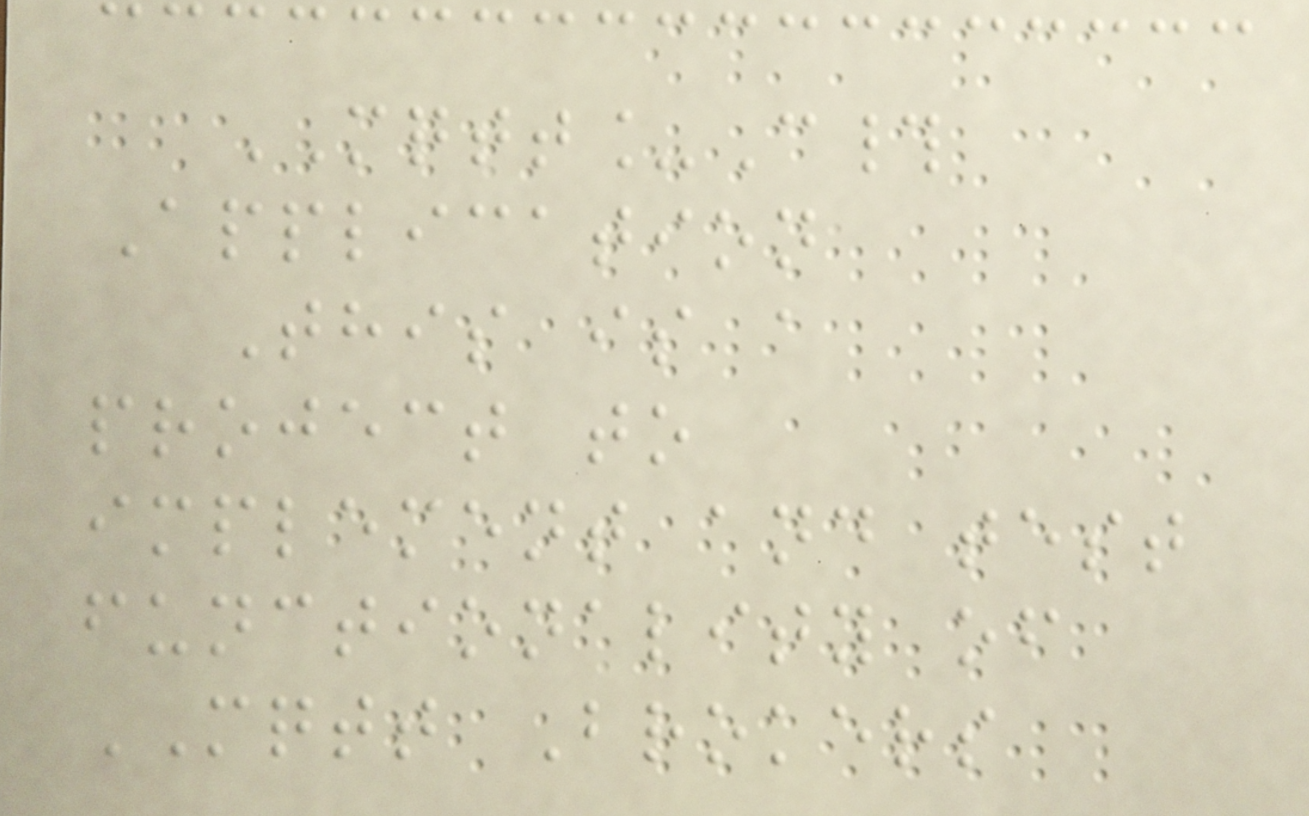MQTT_C#
Application
This is a
project to
implement and test
functionality of
MQTT Brokers
